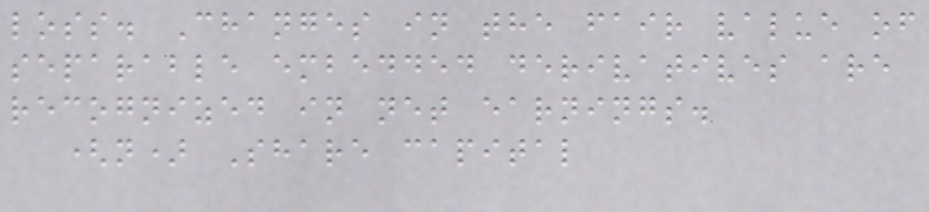loss. Changes in the fair value of
separable embedded derivatives are
recognized in net earnings.
(n) Share capital
